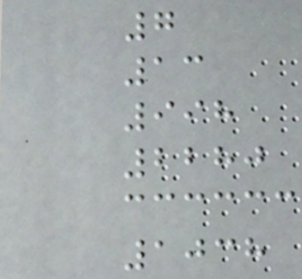7
13
998
2280
1038
